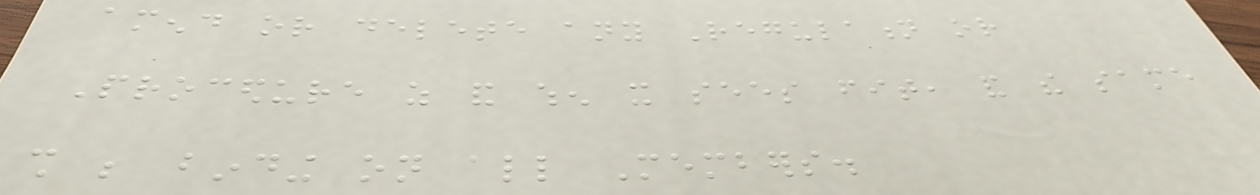amend or delete any Regulation or
Procedure as and when it sees fit, and the same
shall be binding on all Members.
